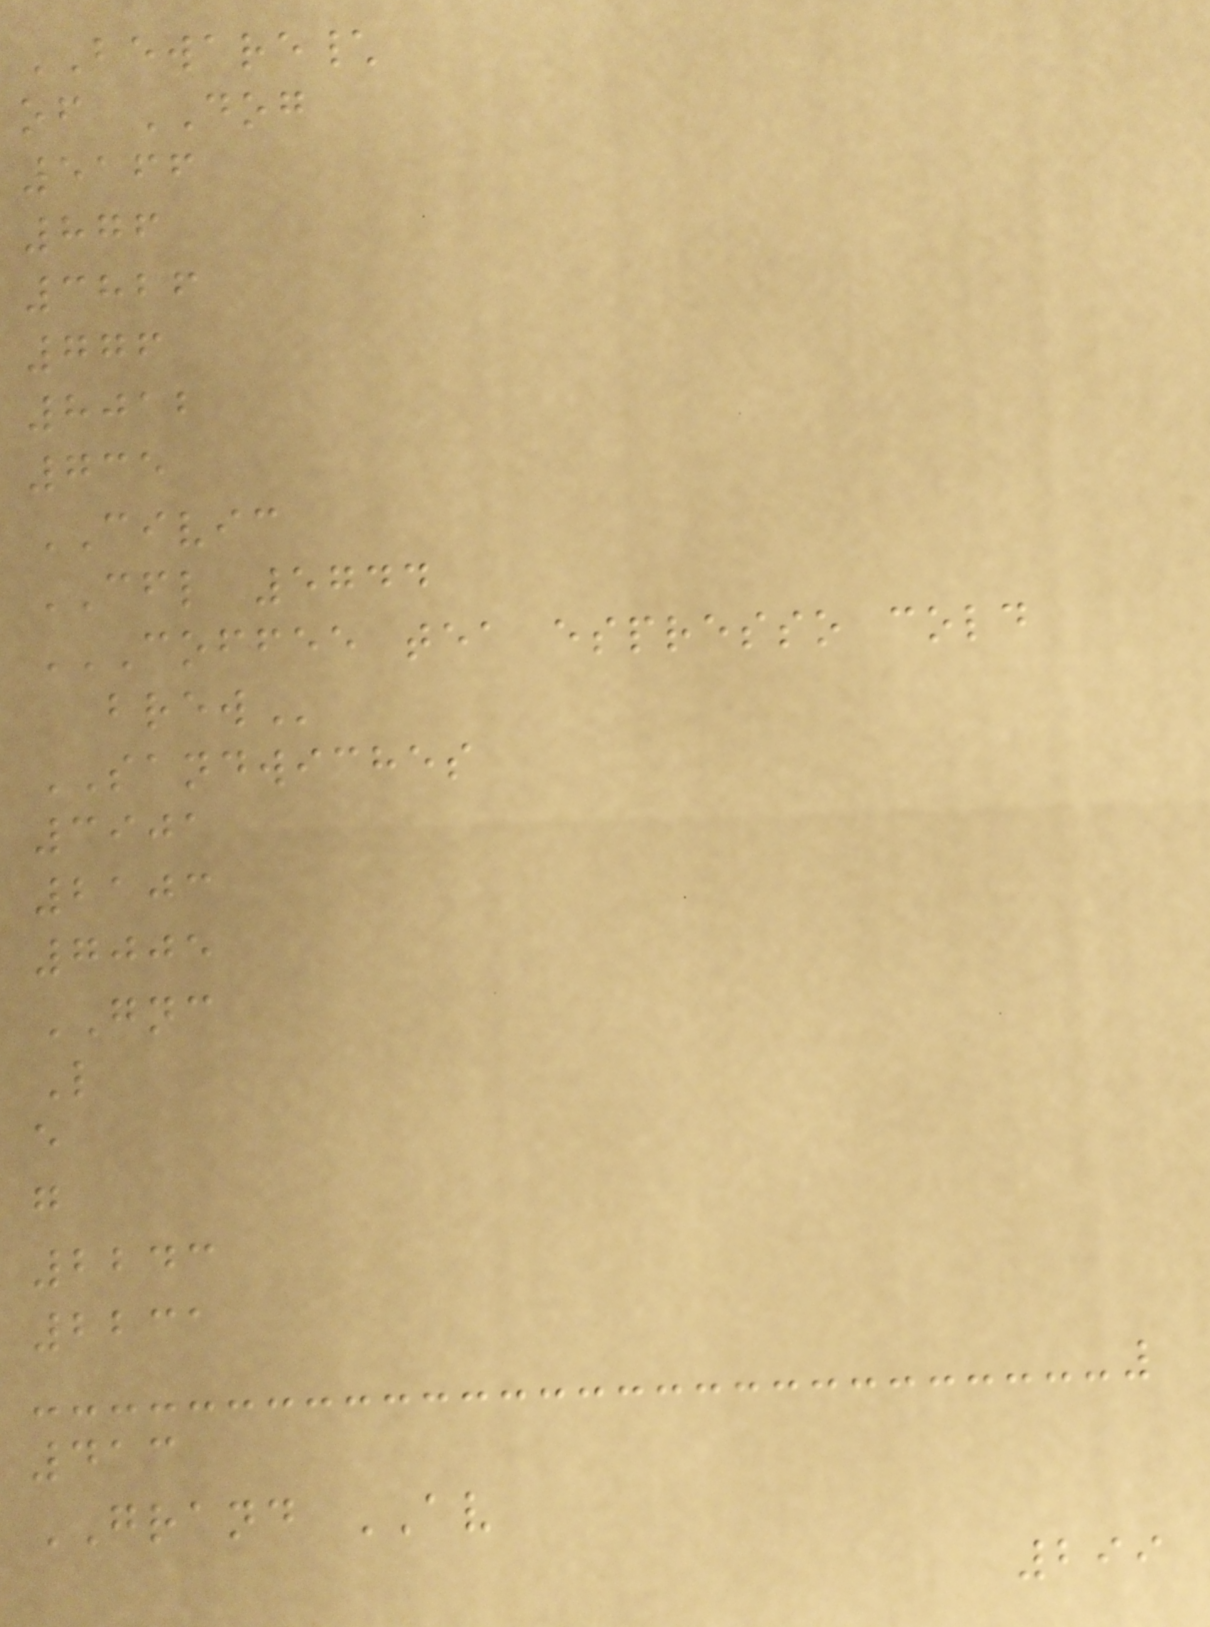BEWARE\
of DOG
5166
876
3826
776
8012
735
CIVIC
CFL 5744
COFFEE TEA ESPRESSO COLD
BREW
SANDWICHES
3901
2103
7005
GNC
L
e
g
2243
2231
413
GRAND AV
299
